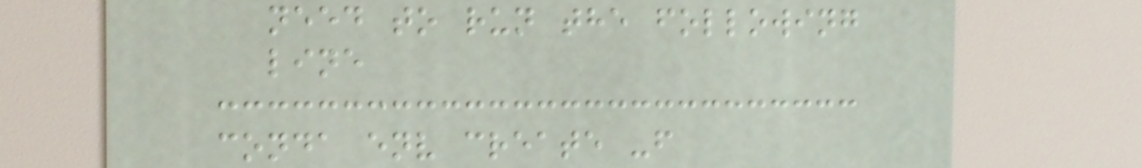need to run the following
line
conda env create -f
